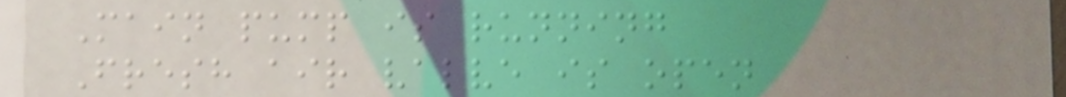Main pump is running
Fresh air valve is open
